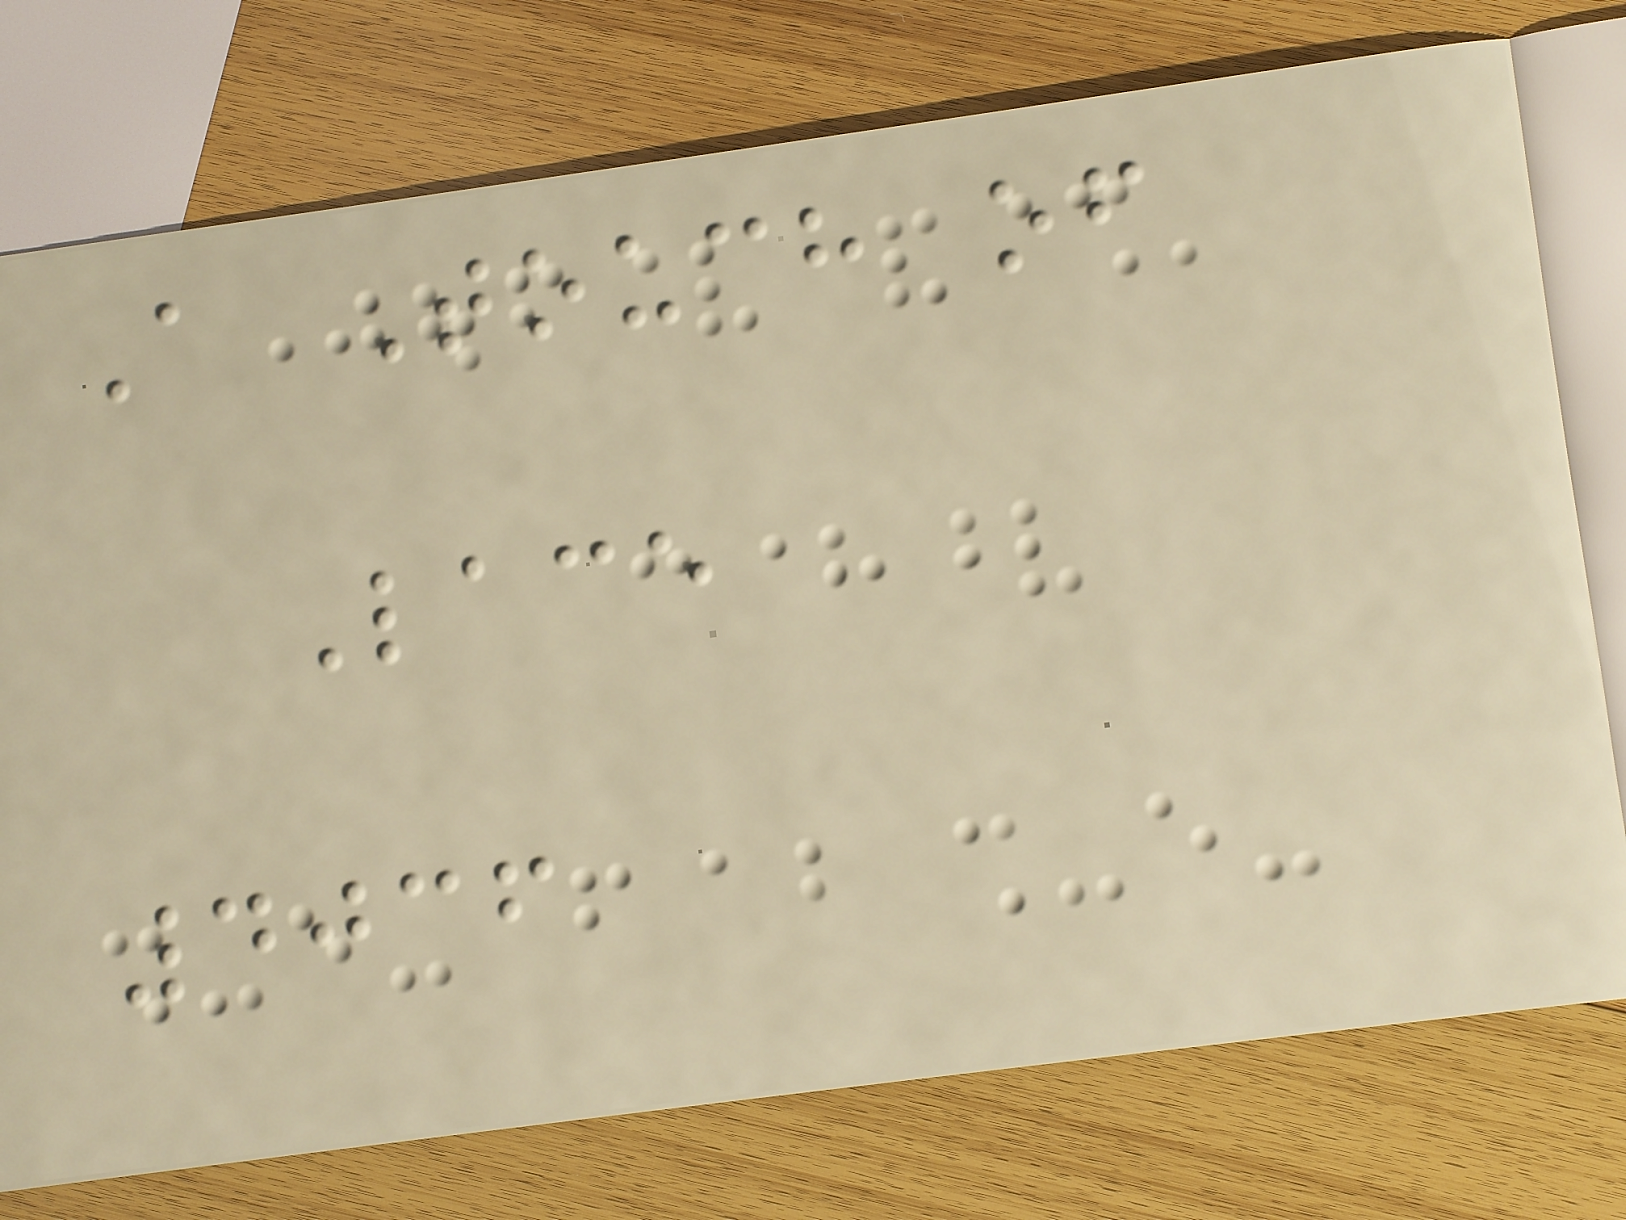A Touch of
Lace
4036
